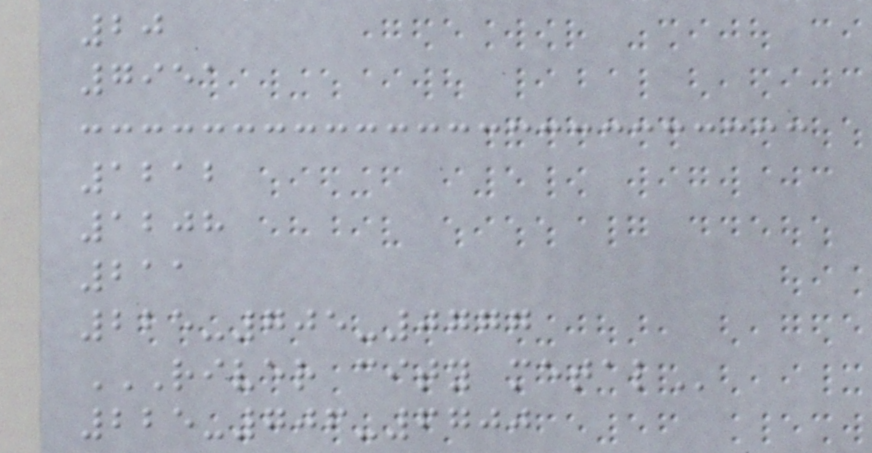20
7951
1212
1208
211
225-705-0777
RIVER CITY METAL
225-706-6700
